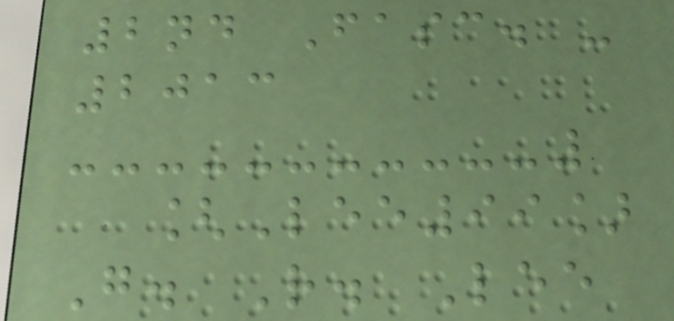2nd Fasc. -
2013
[Lee99]
G. R. Lee
